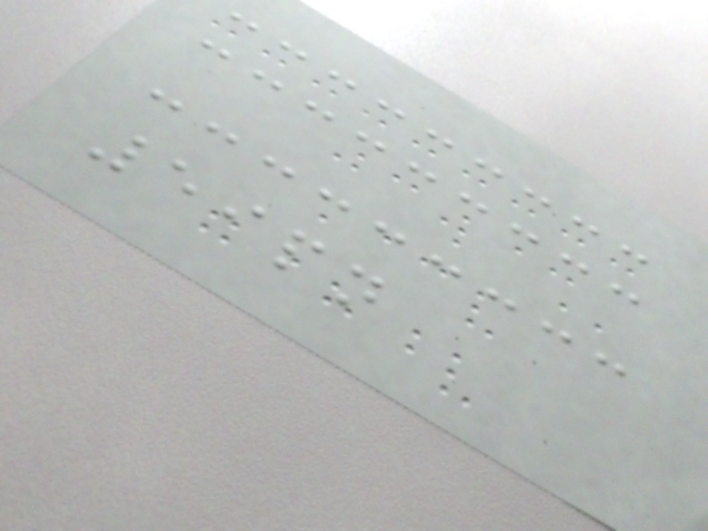59pn
